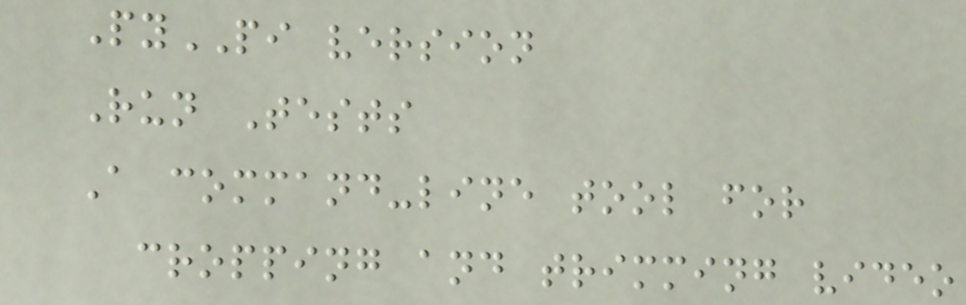PyPI version
Run Tests
A command-line tool for
cropping and trimming video
